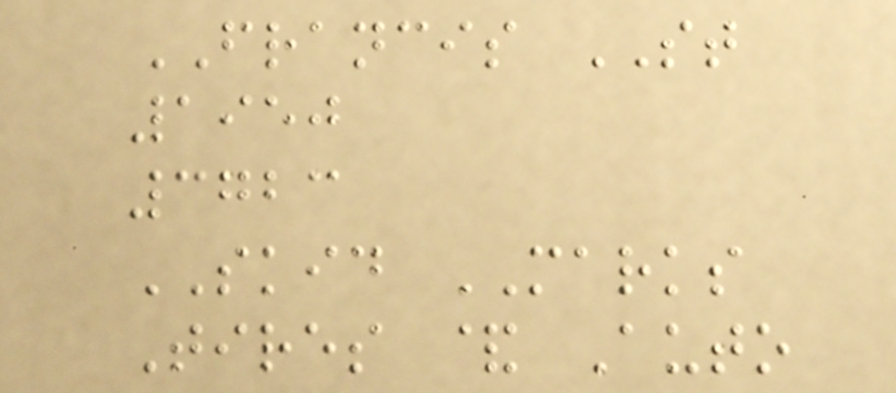FRANCIS ST
1950
3723
SKID MARKS
Tires & Auto
